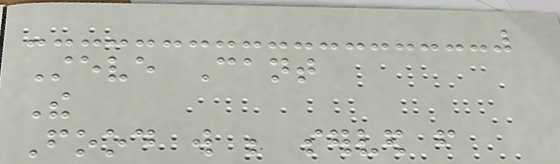Steve Cant
The
Food will be served from
